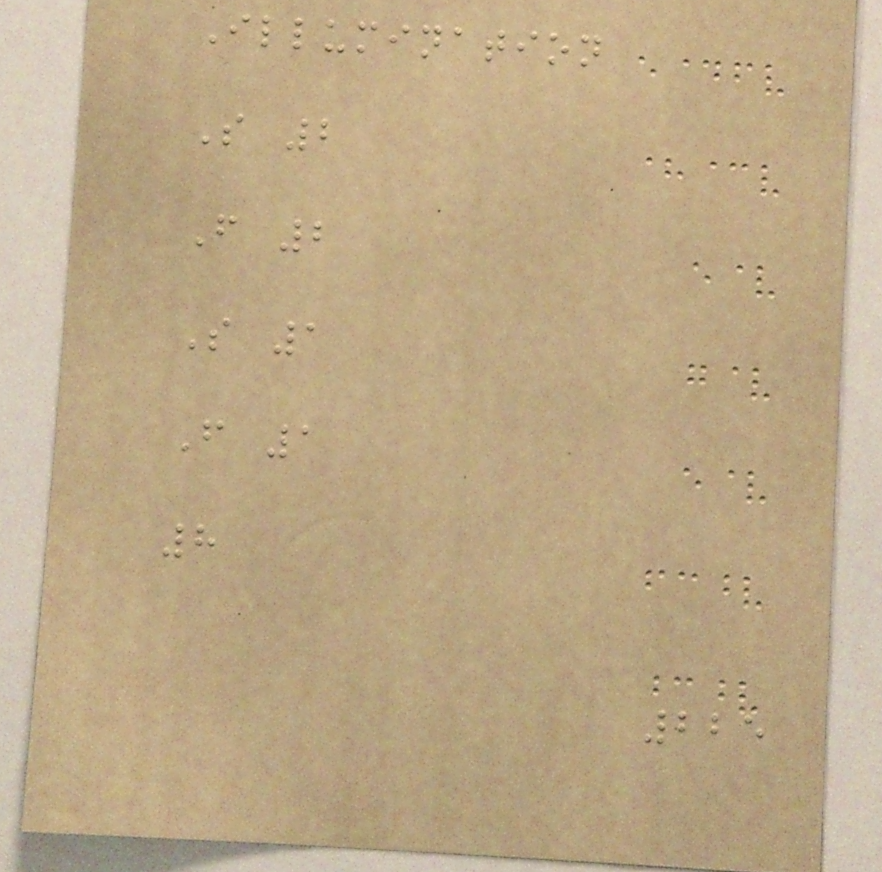Illumination
S 2
F 2
S 1
F 1
8
225
